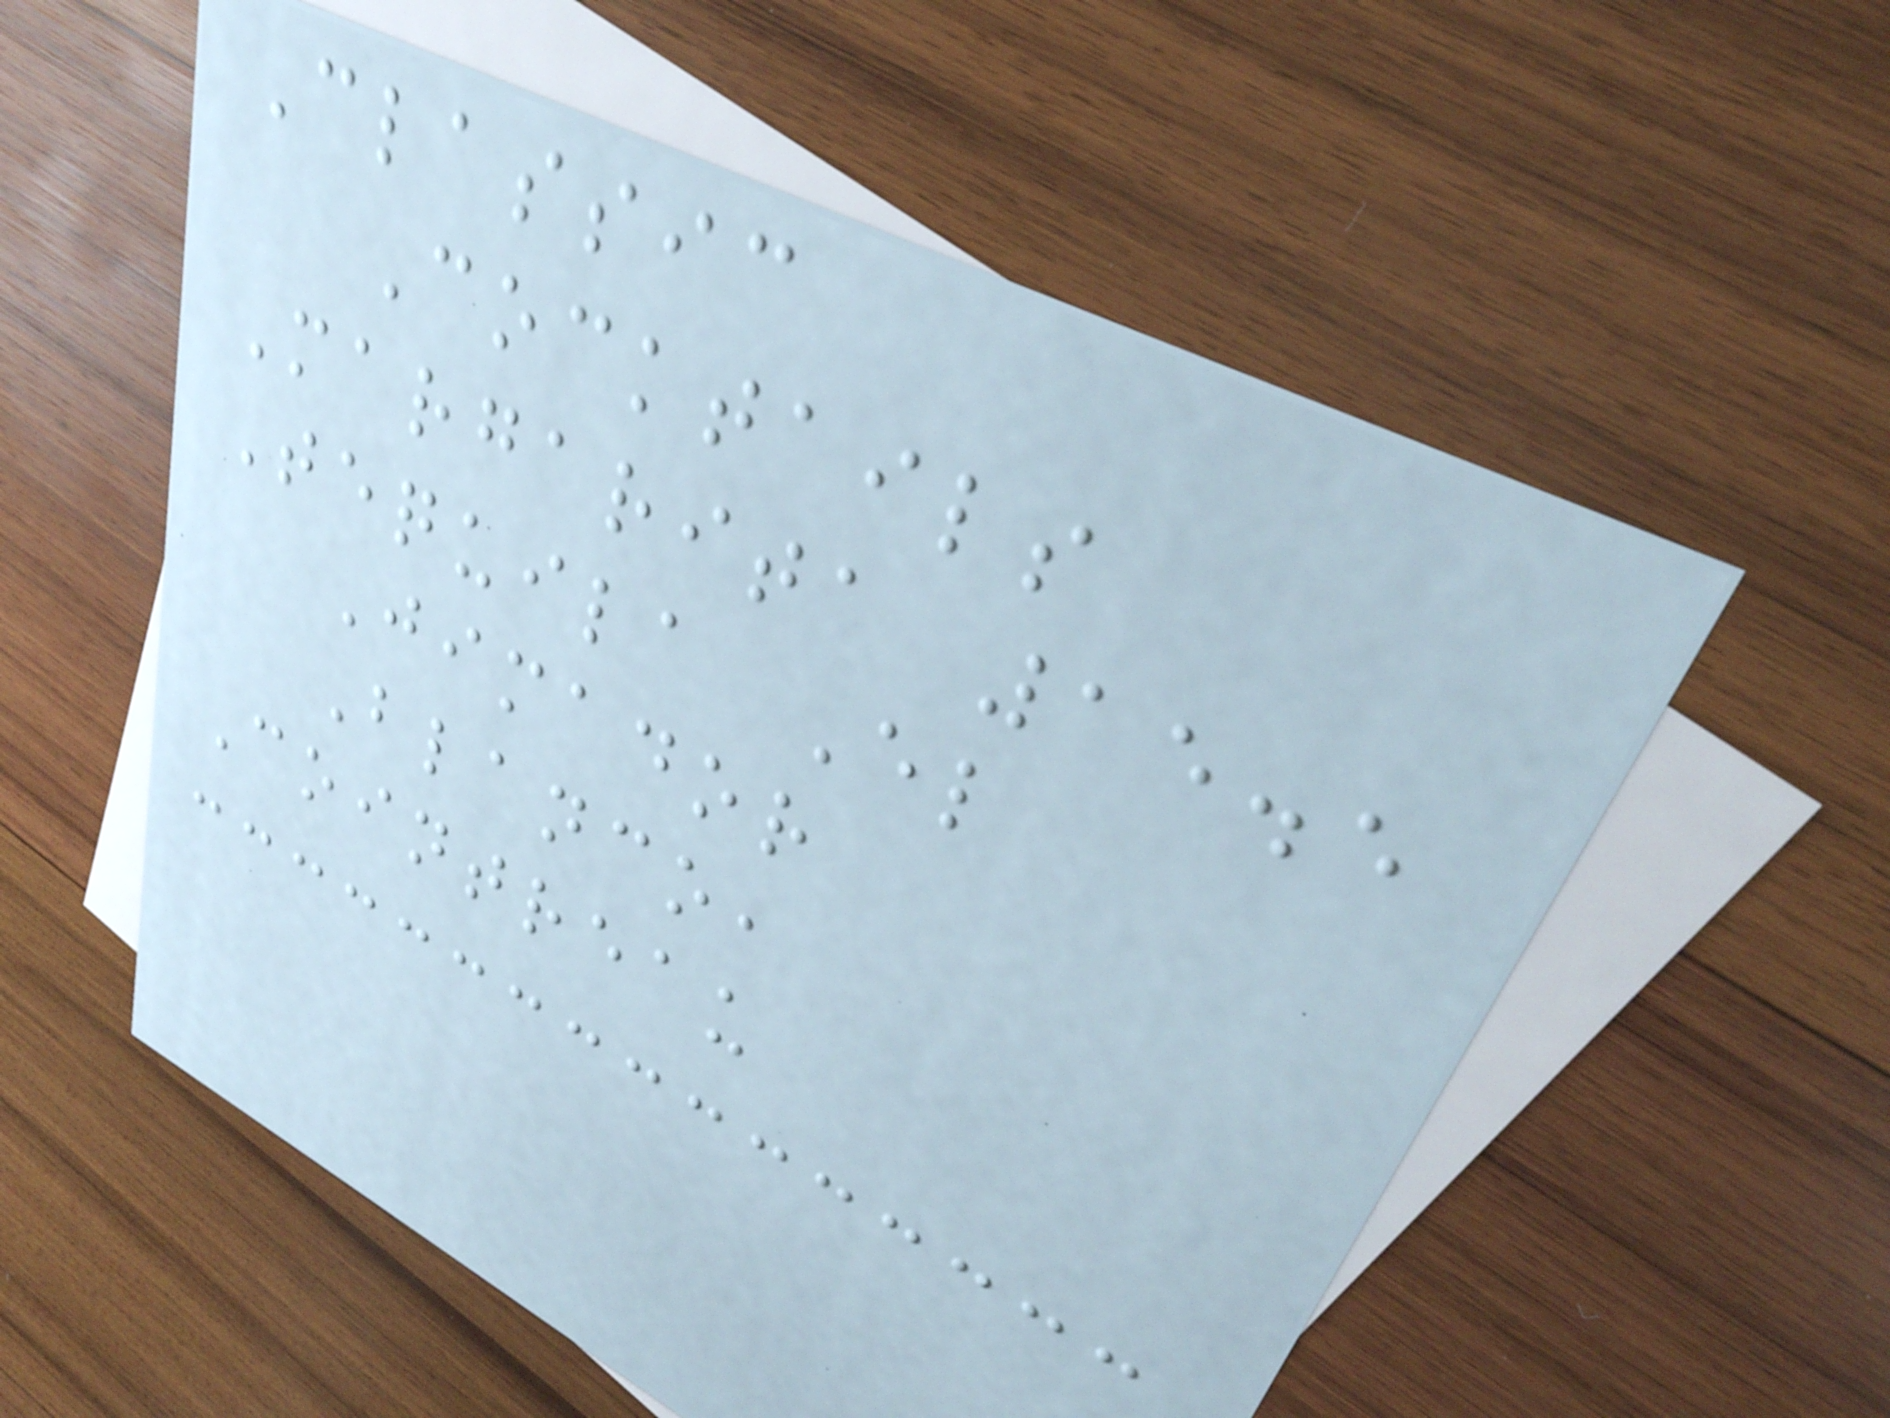Classic
Cocktails
Margarita 15.5
Tequila El
Jimador
Blanco,
Cointreau
